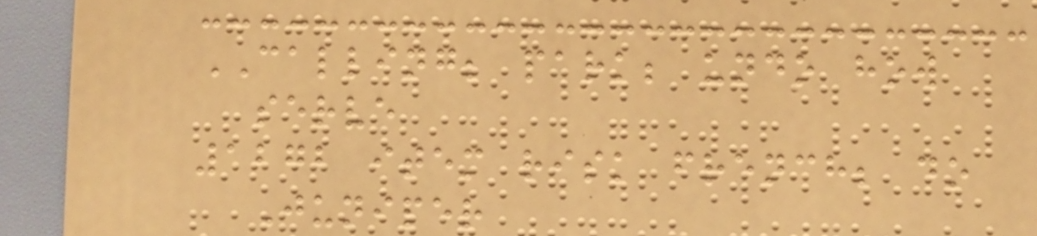CALLING; park; undo how
serve
1272 item risk french; do
Juniper
